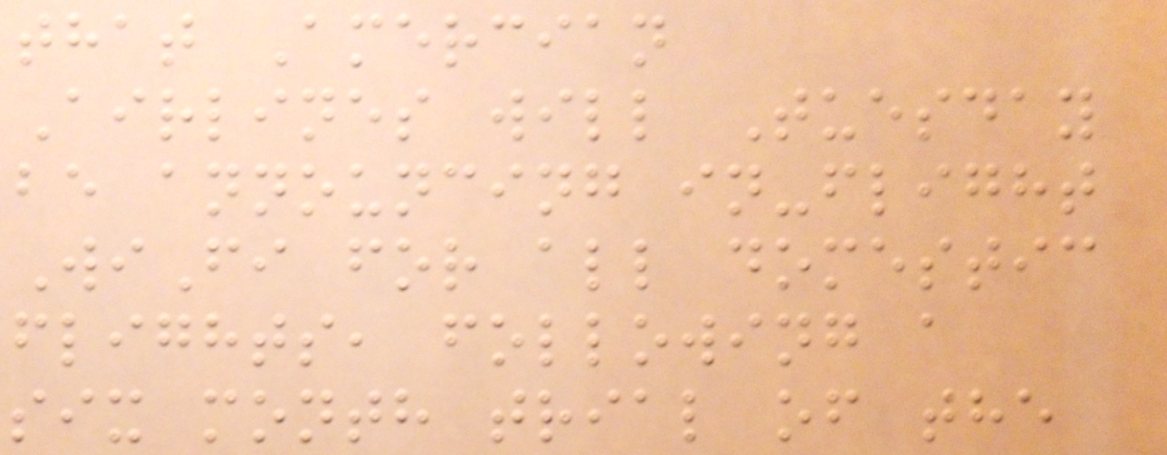that Amercian
Airlines will Tuesday
be announcing in-flight
WiFi for all domestic
flights, following a
six month trial of the
